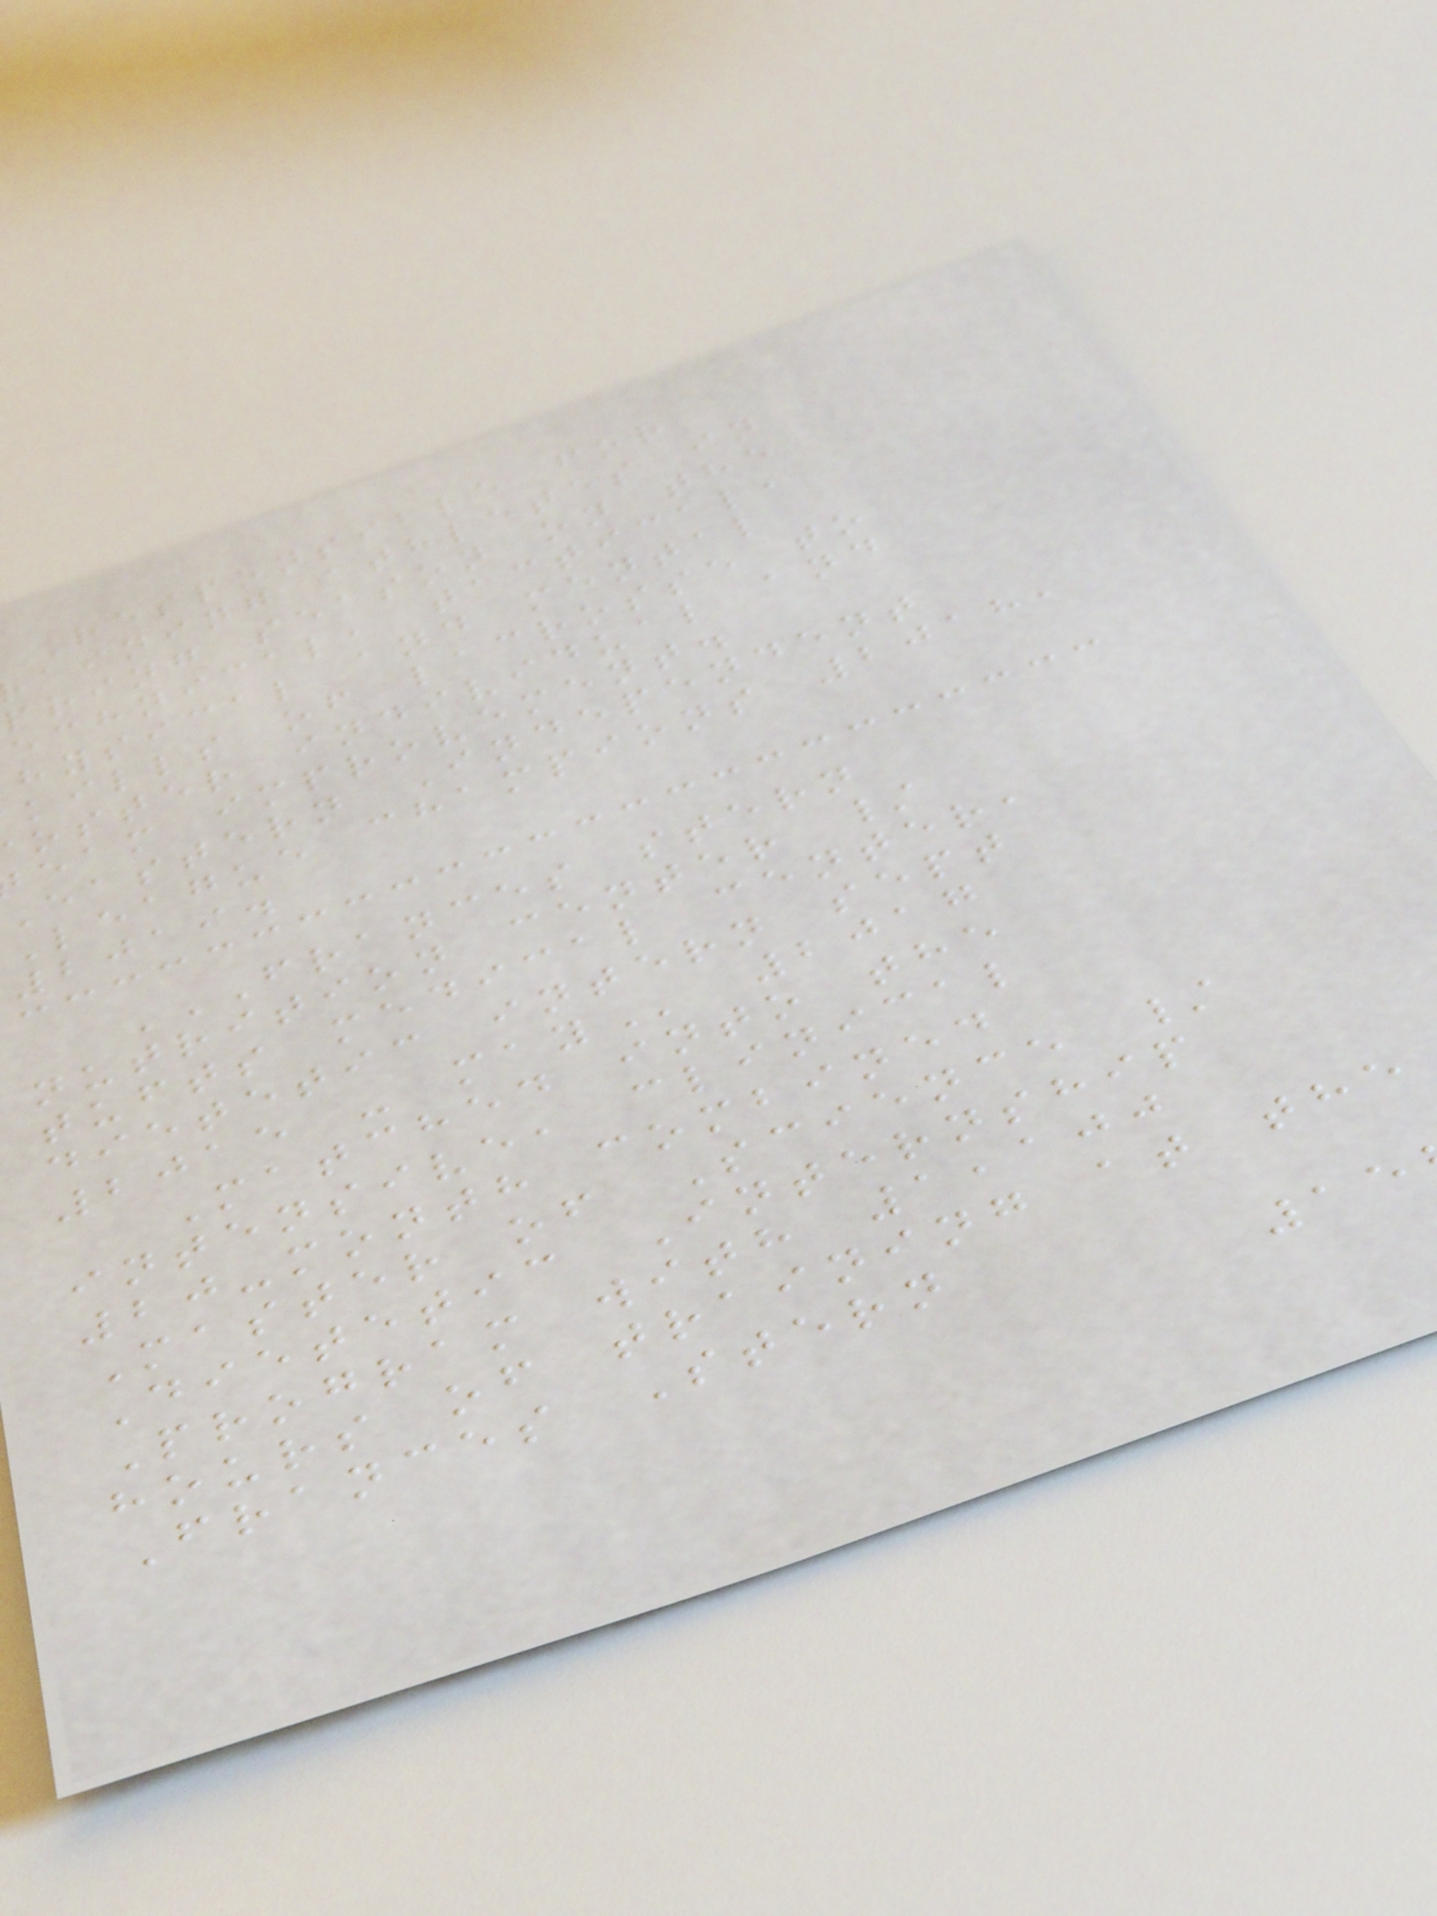Responsible for
aining athletes in
pring season on the
echnical, tactical,
hysical and mental
kills of lacrosse to
oster individual and
eam improvement.
eastern Independent
League champions 2018,
2019.
FRANCES STERN
nutrition center /
tufts medical center,
dietetic intern sept
2015 -
Matched into the
intensive, clinical
20-month combined
Master of Science /
Dietetic Internship
Program with 1,100
hours of training at the
Frances Stern
